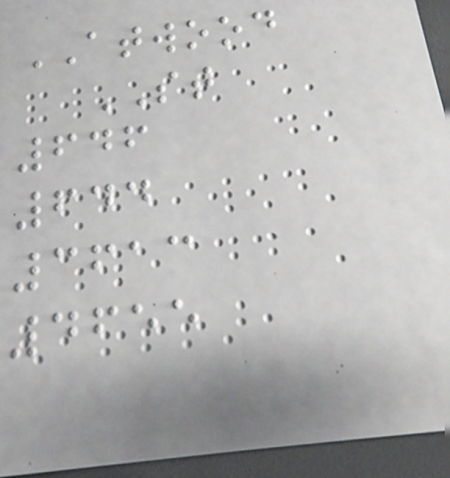ATWOOD
ST
646
644
3613
4655
